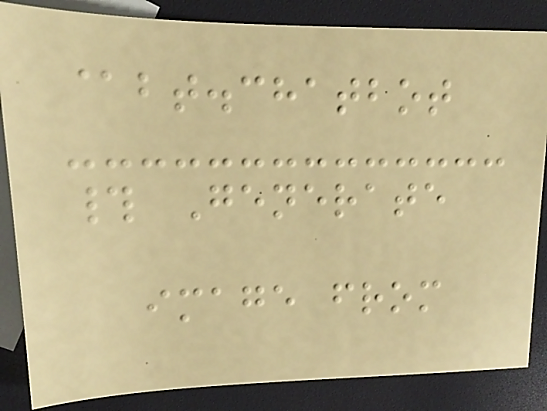@bt.chatbot
# Generate
image from
